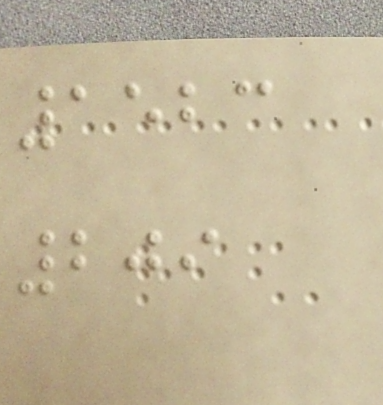1523
209
